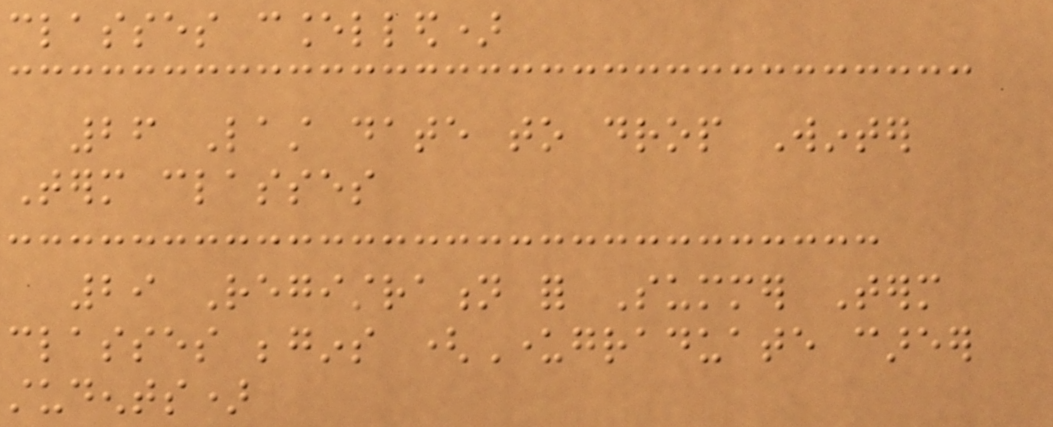classes cancelled)
26 Last date to drop Winter
Term classes
29 Registration for Summer Term
classes begins (Undergraduate career
students)
